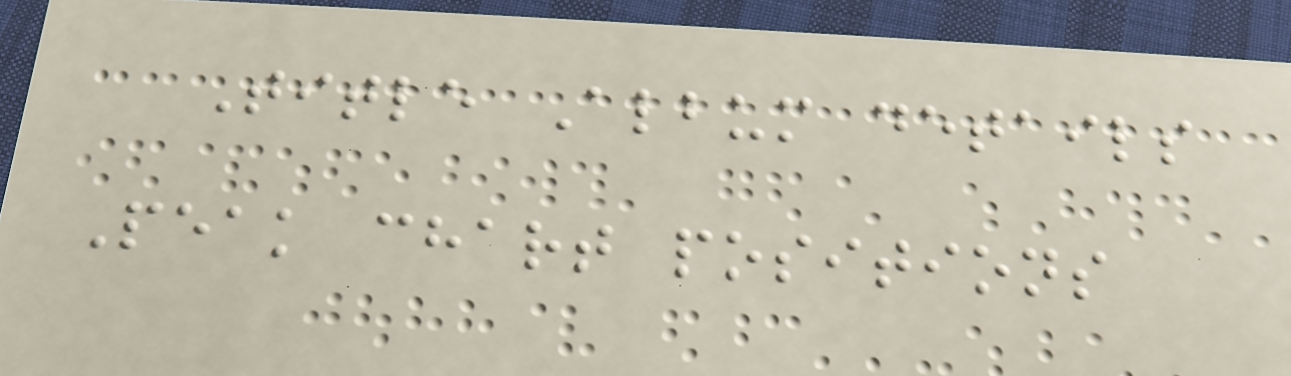Title Album details
Peak chart positions
